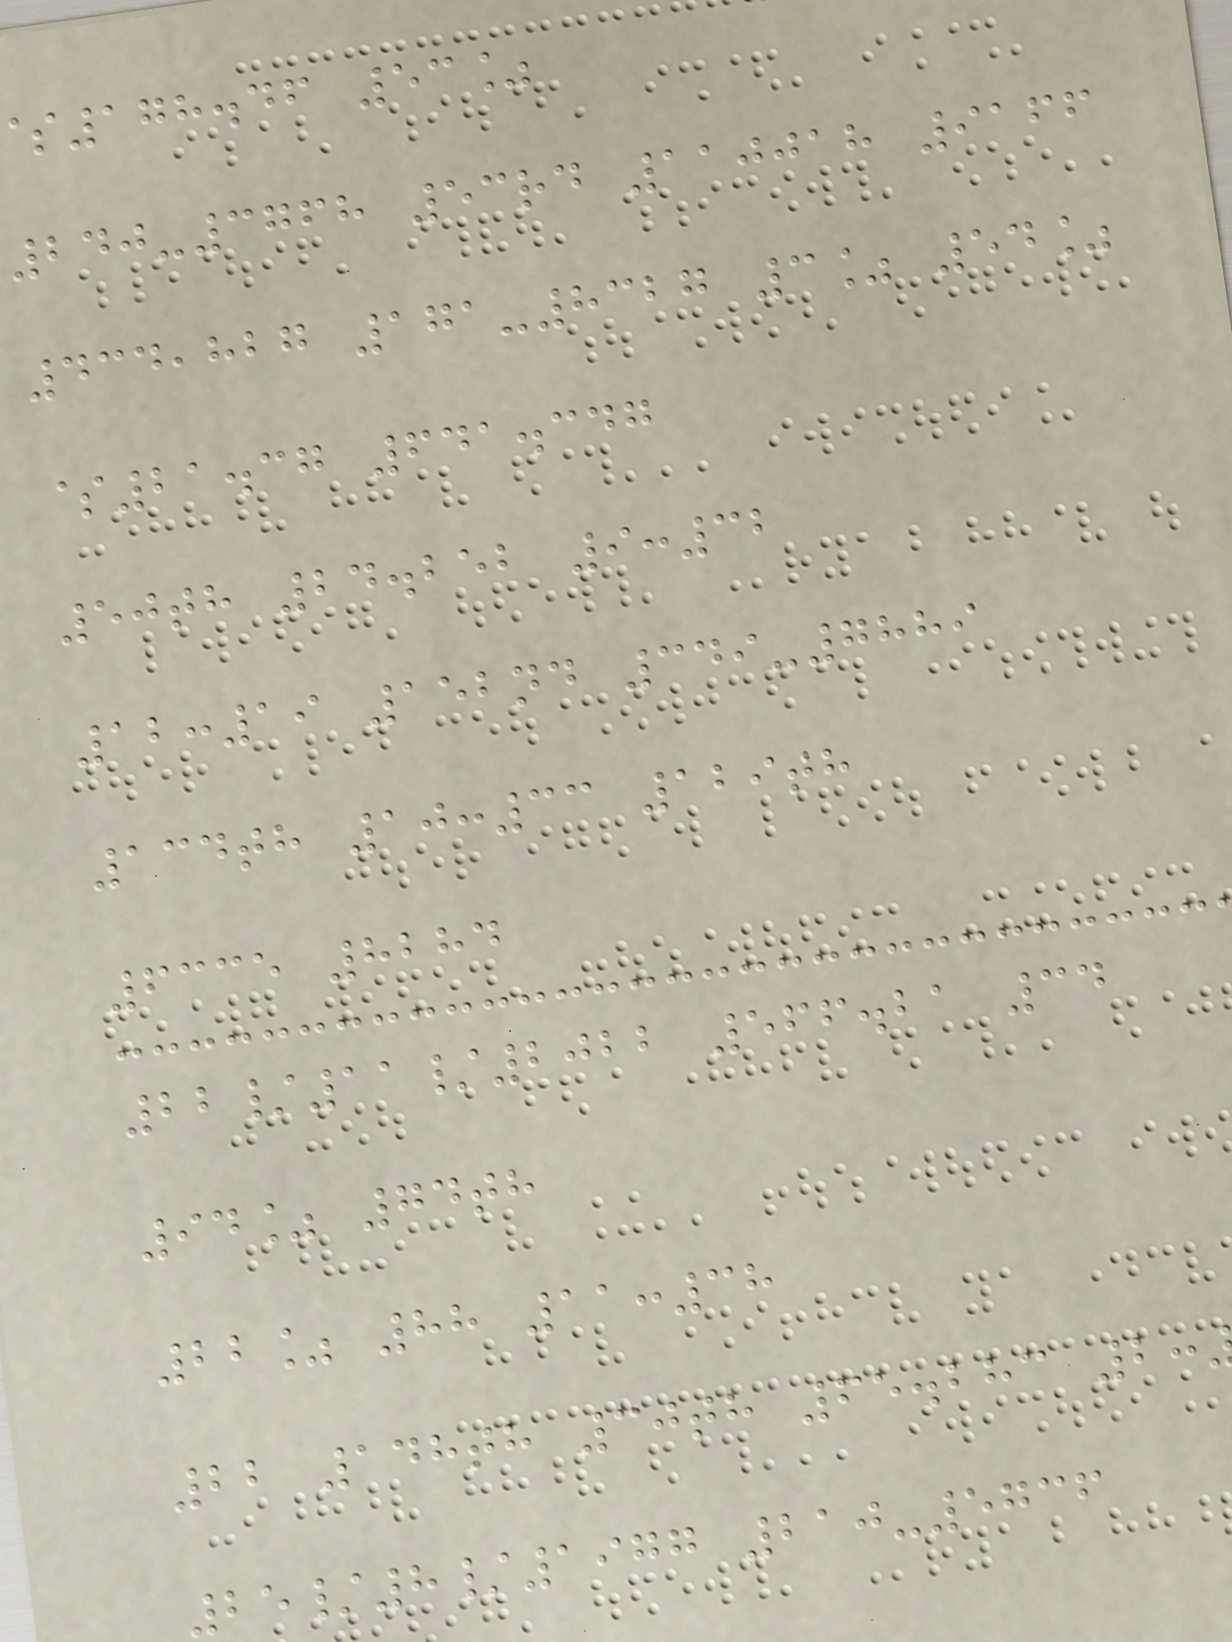178.46 53%
240-3768 53rd 110018 9166
434,827 171-8327 3% 54%
$21.37 641.347
50th 24.252 9:32
12:19 152nd 349-7889
134th 10:33 129th
6335 8284
22/11/2022 566.21 34
94% 74th
22% 88 11:38
22 148th 30th 65.283 2:
25/8/1977 210-5736
